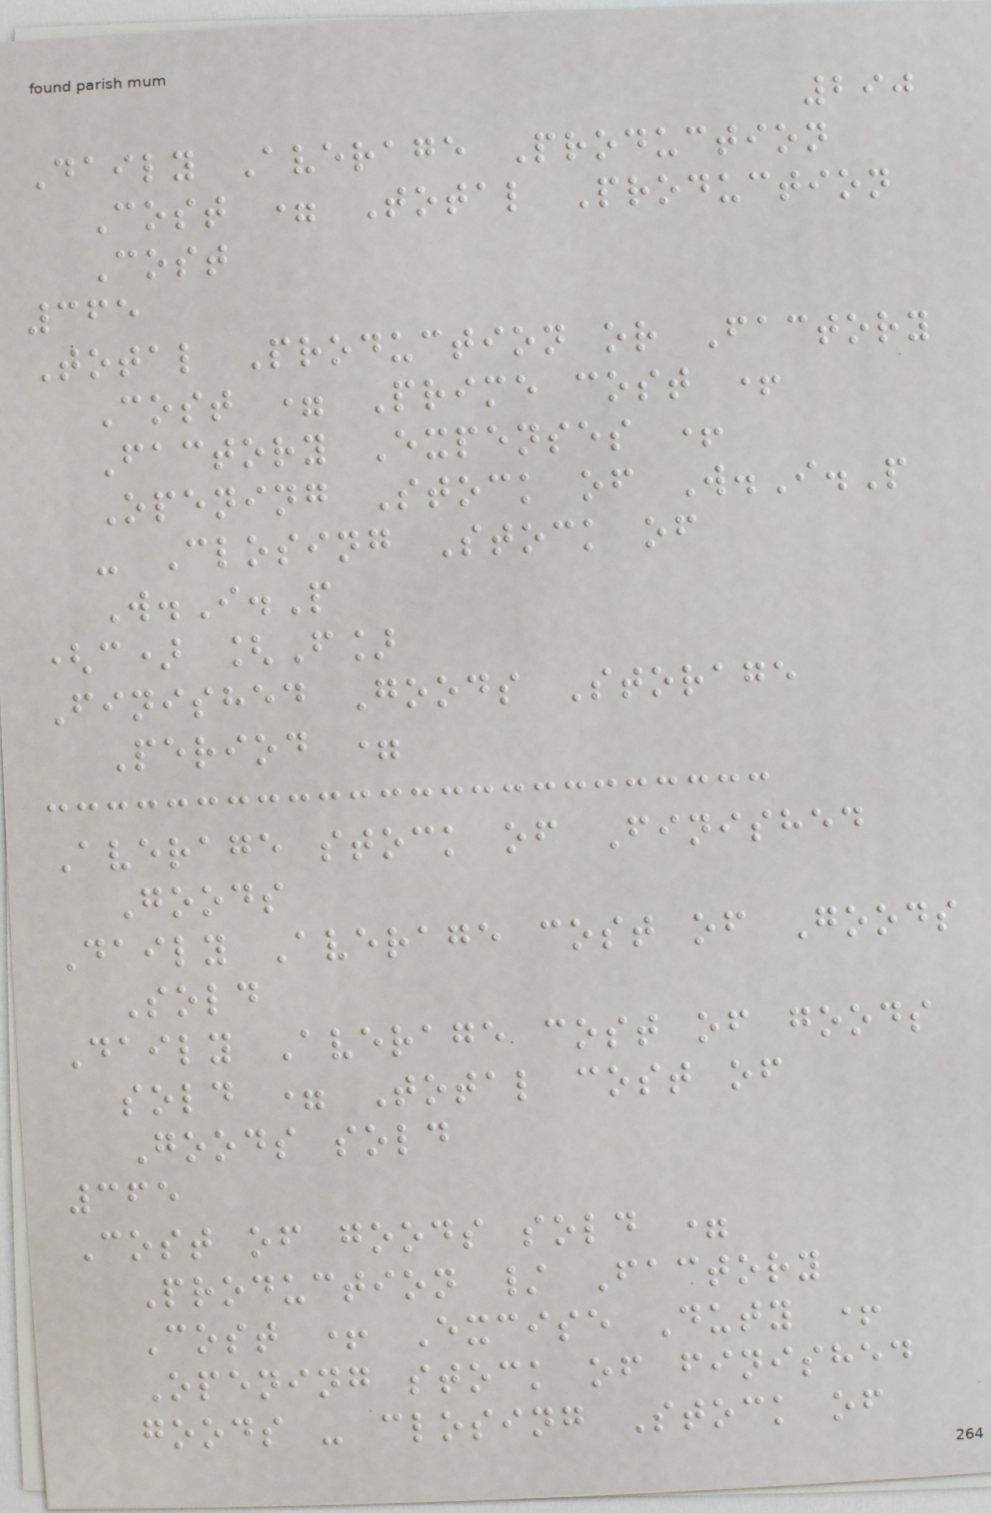290
Daily Average Production
Cost = Total Production
Cost
365
Total Production or Factory
Cost = Prime cost +
Factory Expenses +
Opening Stock of W.I.P
- Closing Stock of
W.I.P
(c) [F]
Finished Goods Storage
Period =
Average stock of Finished
Goods
Daily Average cost of Goods
Sold
Daily Average cost of goods
sold = Total cost of
Goods sold
365
Cost of goods sold =
Production / Factory
Cost + Excise Duty +
Opening stock of finished
goods - closing Stock of
